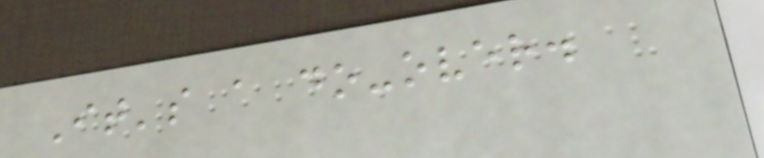It's a do-over.
